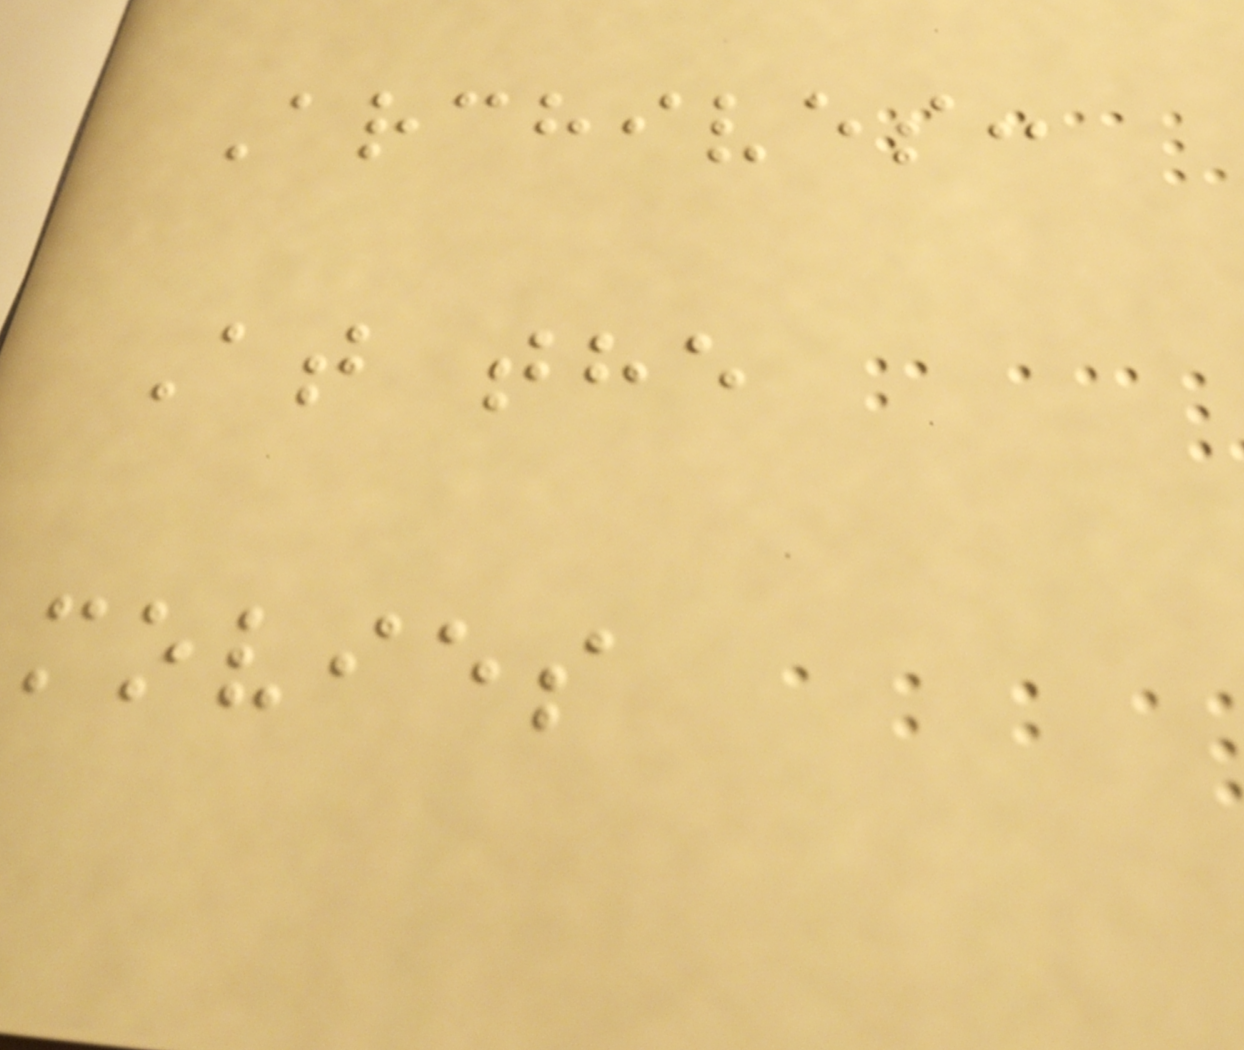Archives:
At the
movies
